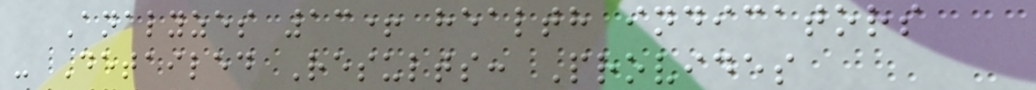Analyzes 13+ health indicators
- Detailed Results: Provides
